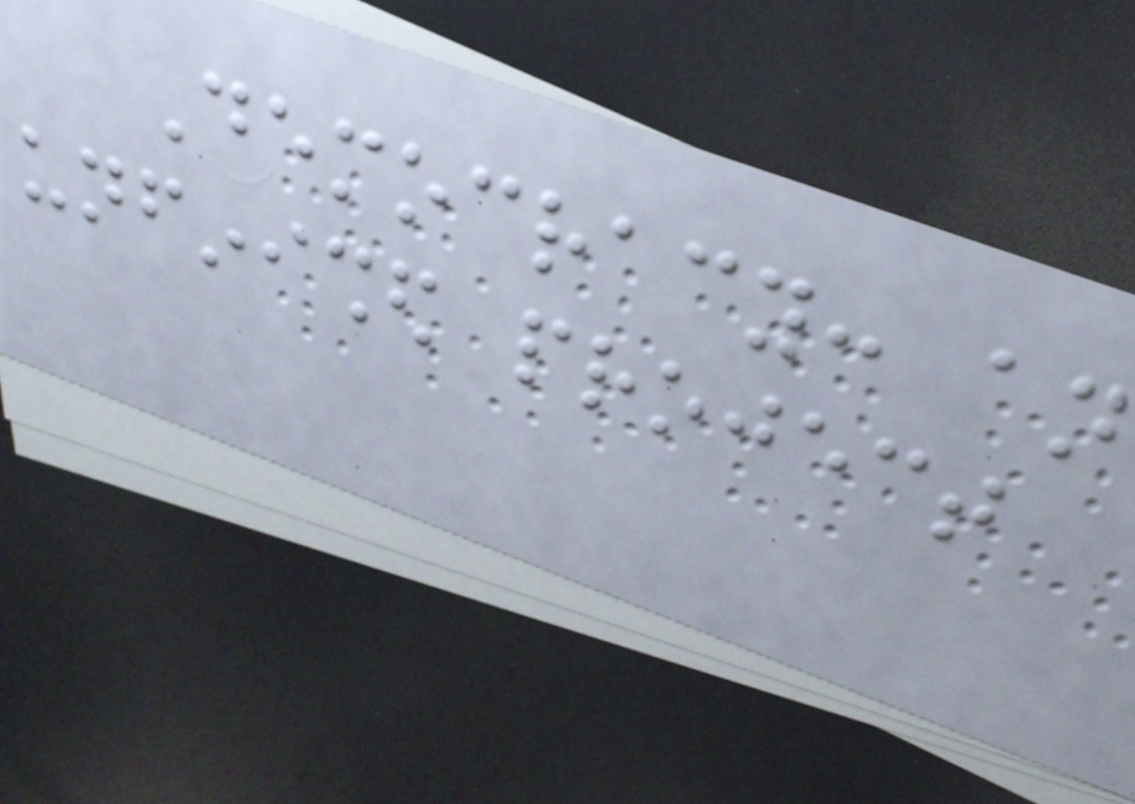Democracy: an
unfinished project
